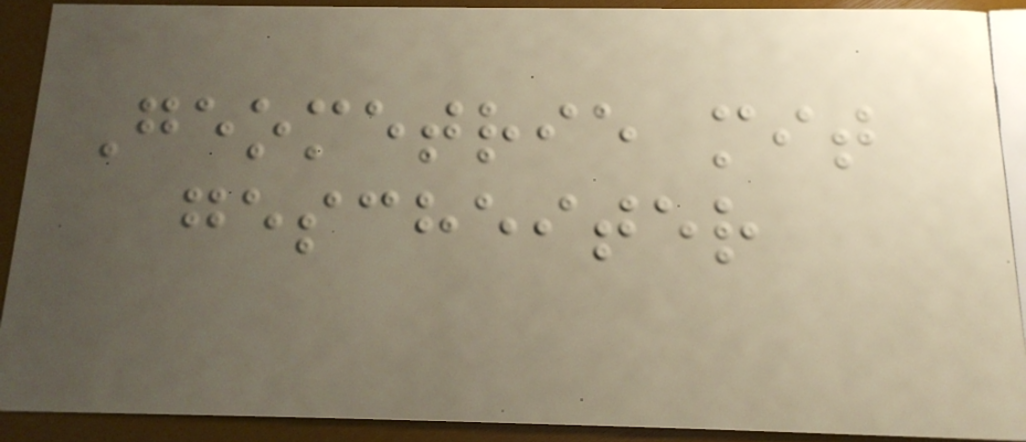Geometrie mit
gescheiter
